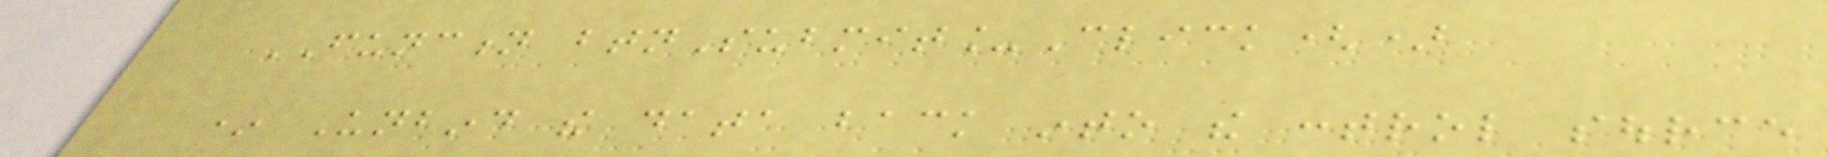FUNCTION btnSubmit_Click()
* Unbind the data back into the control source
